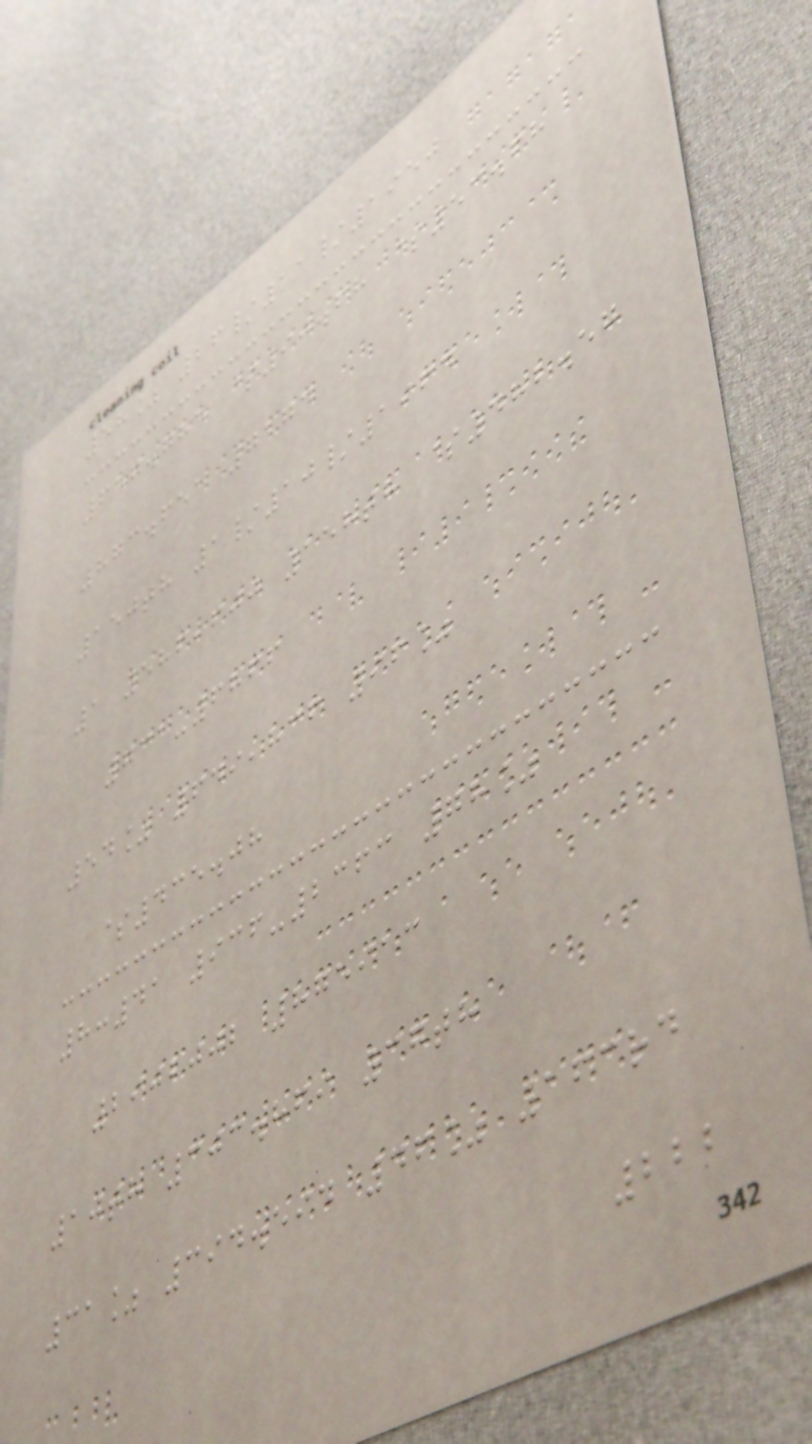58% 26/11/1950
657.785 $90.68 $53.68
873.651 7174
150th 1/10/1964
1 586,600 158th $482.57
731-6866
54% 649,836 96%
$435.08
8:41 936-2363 78%
2902002 875913
10th 303.869 37th
31% 394.594 46% 163rd
222
